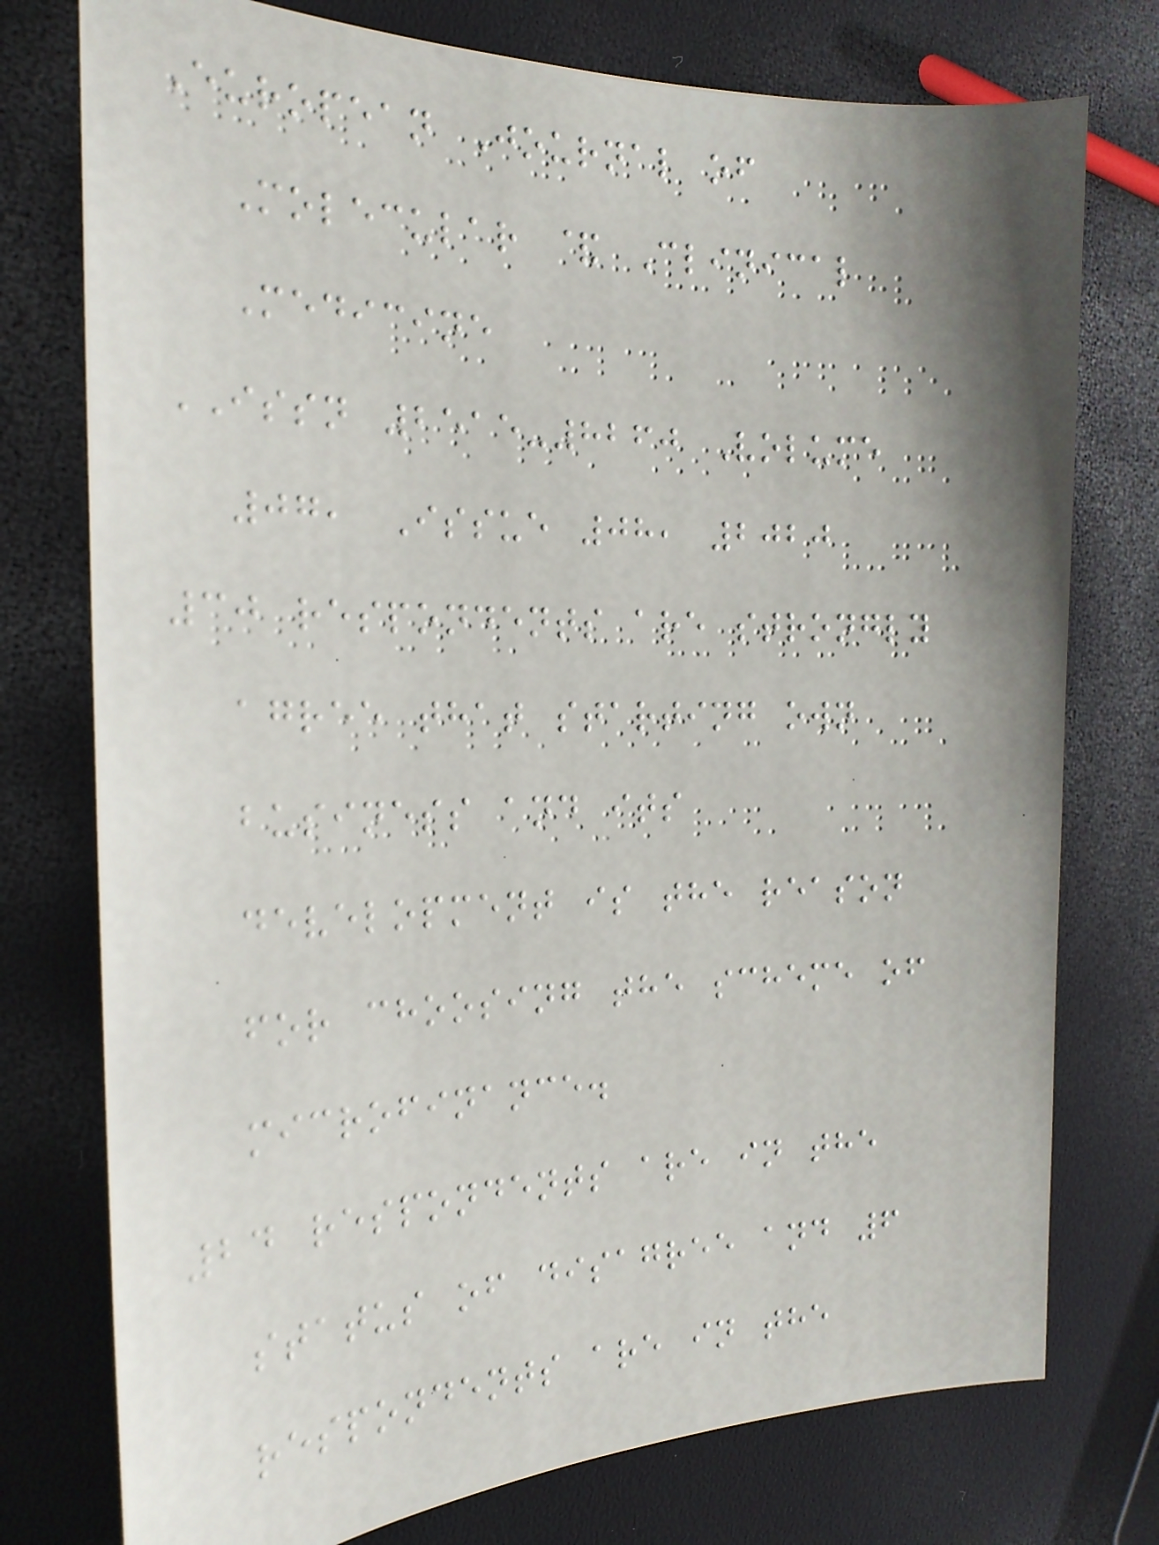European Journal of
Molecular & Clinical
Medicine
ISSN 2515-8260 Volume
07, Issue 08, 2020
30 respondents are strongly
agree that starting own
business and its
development is the reason
for choosing the scheme of
microfinance.
24 respondents are in the
status of disagree and 6
respondents are in the
